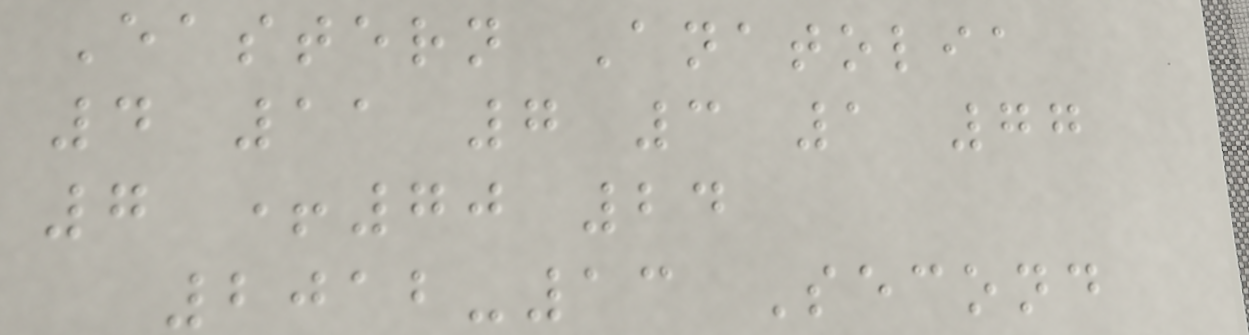Eastern Anatolia
4 11 7 3 1 77
7 +70 24
2012-13 Second
